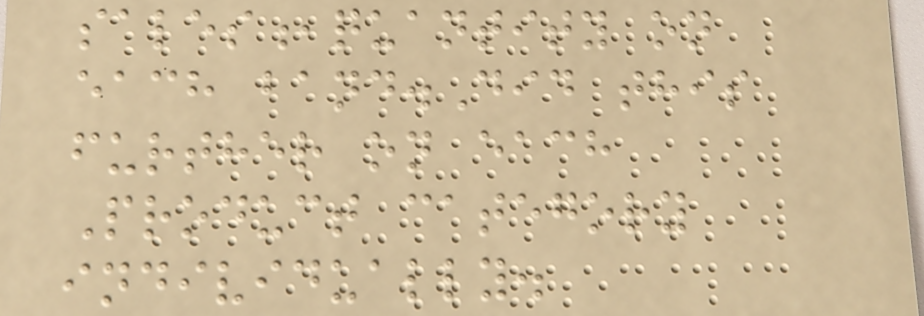sales,quantity on
each band.Did this
further on each
Product category
individually.
